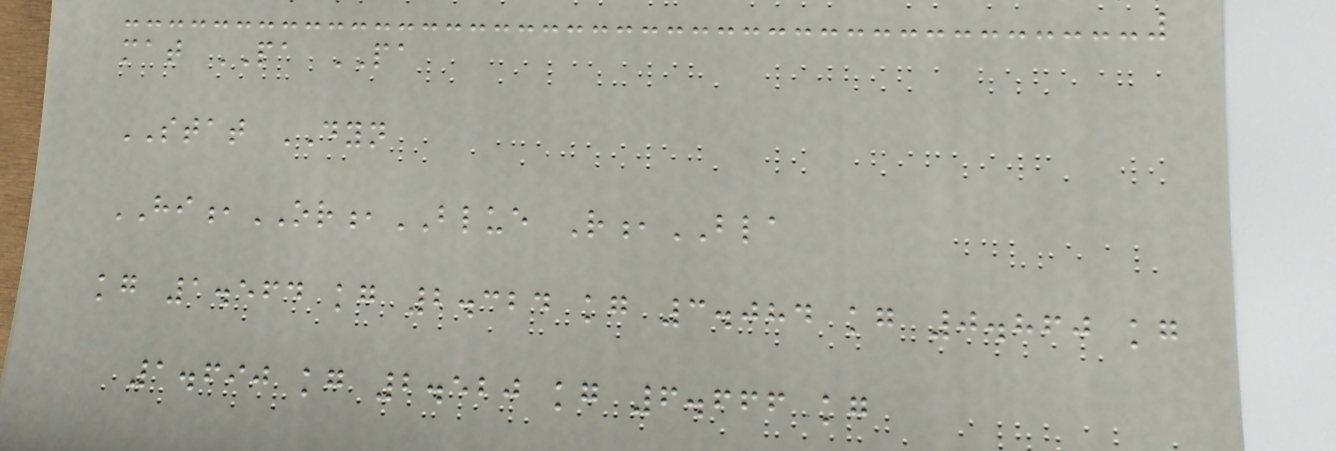mat PA PA
STAT DYN
HI,OR,BLUE R,BLA
kg 1.564 kg 2.324 kg 3.084 kg 0.860 kg
1.690 kg 2.520 kg 6.666 kg
